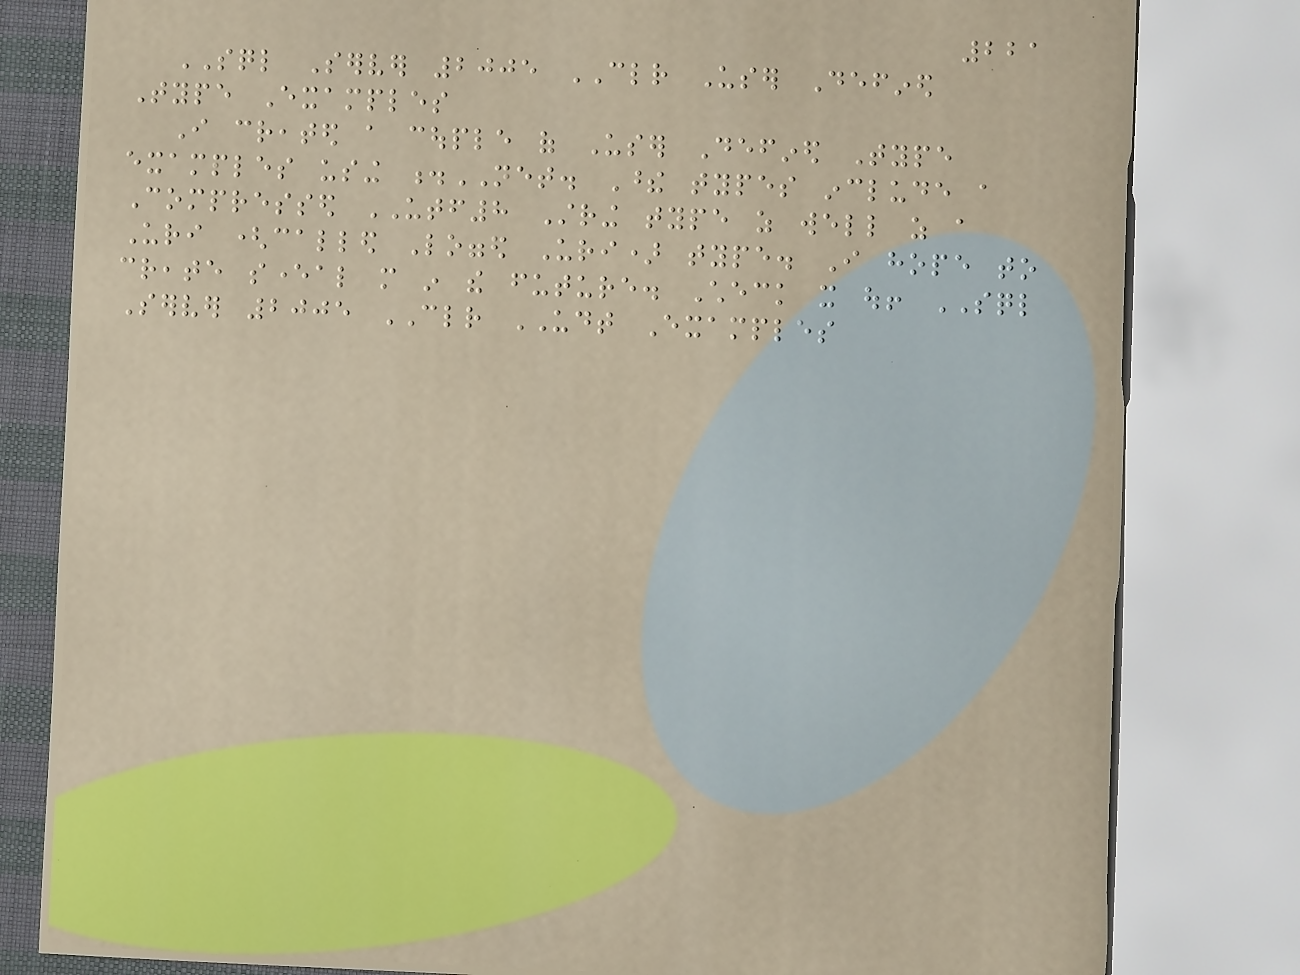221
SQL Server 2005 CLR User Defined
Type Examples
I created a couple of User Defined Type
examples using .NET. These types include a
Compressed UTF8 String type as well as a
Uri (called Logged Uri) type. I hope to
create several more in the future. Check it out! SQL
Server 2005 CLR UDT Examples
